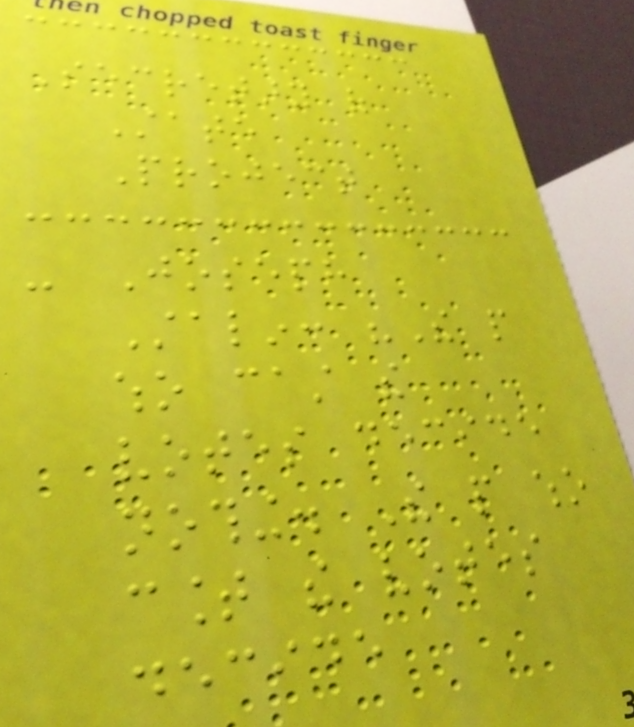Secretary of
State
Project
- Joseph
Stalin: "The people
who cast the
votes decide
nothing. The people who
count the votes
decide
